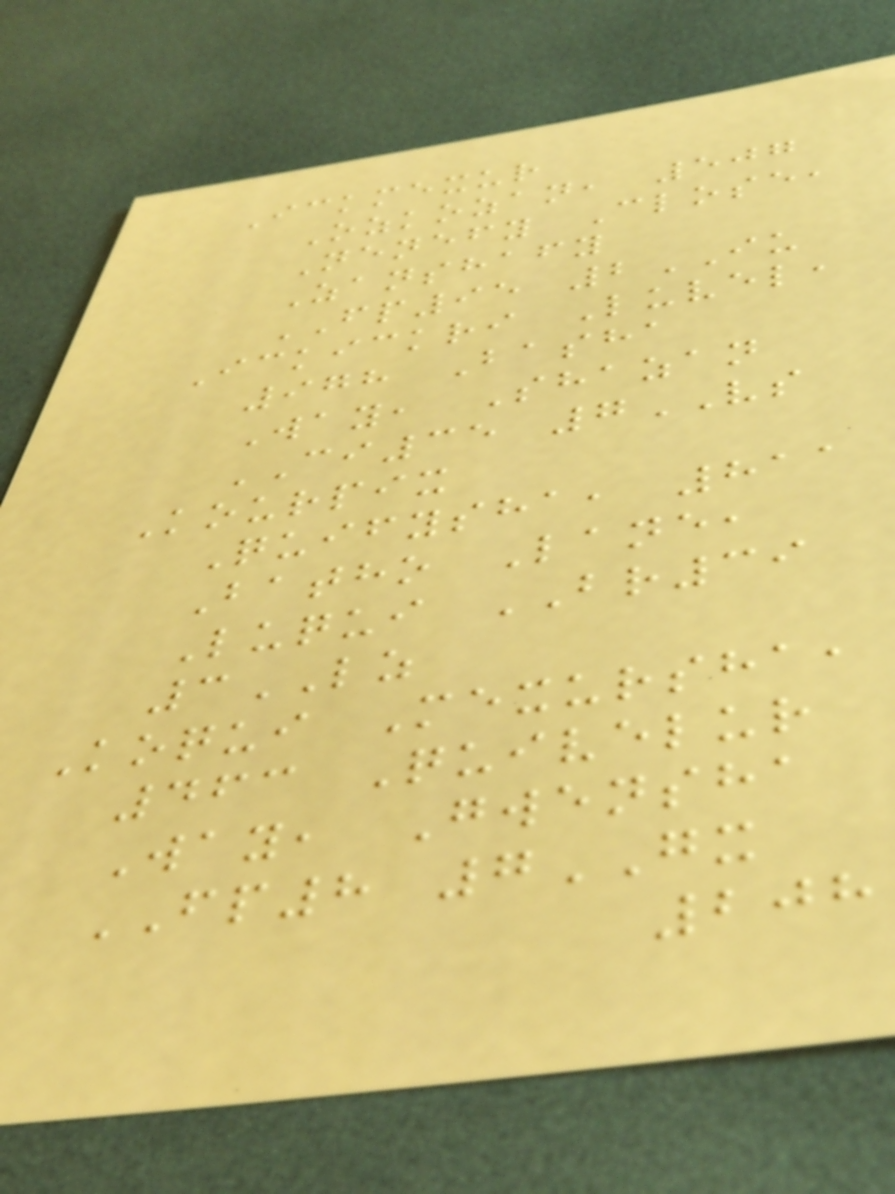Ickmexur
Ozkozan, 507
Nenefy Close,
Zanshafy
FP95 2IU
Ickickri Luvel,
978 Basha
Way, Shazan
CI35 7VS
Kourpix
Quifysha, 811
Batho Lane,
Luqui BR39
3LZ
Koqui Mexursha,
463 Quivelur
Way, Gwensha
FP8 7GX
208
